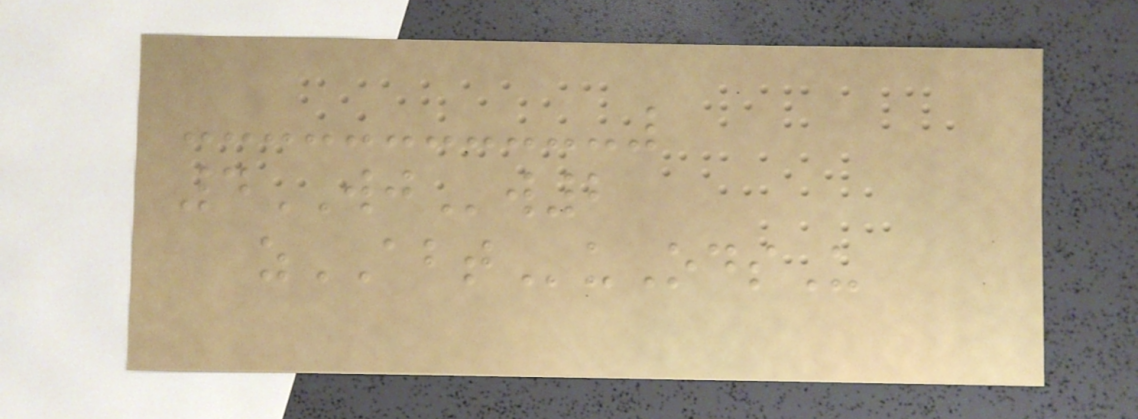4WJw2
zABTuOdsU
